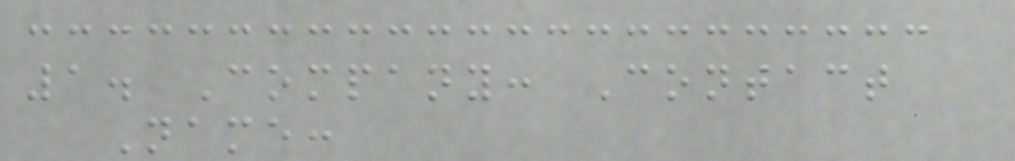1. Company: Contact
Name:
